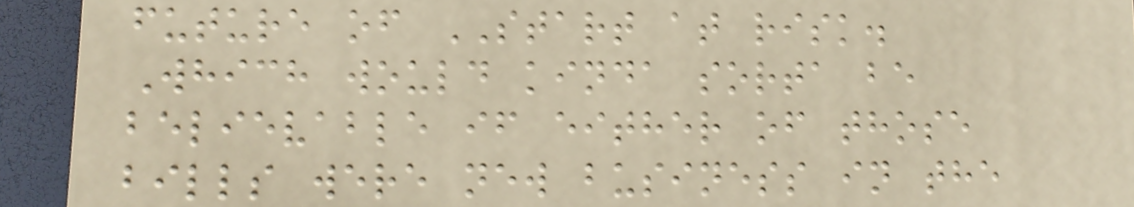future of START at risk.
Which would kinda sorta be
believable if either of those
bills were new business in the
